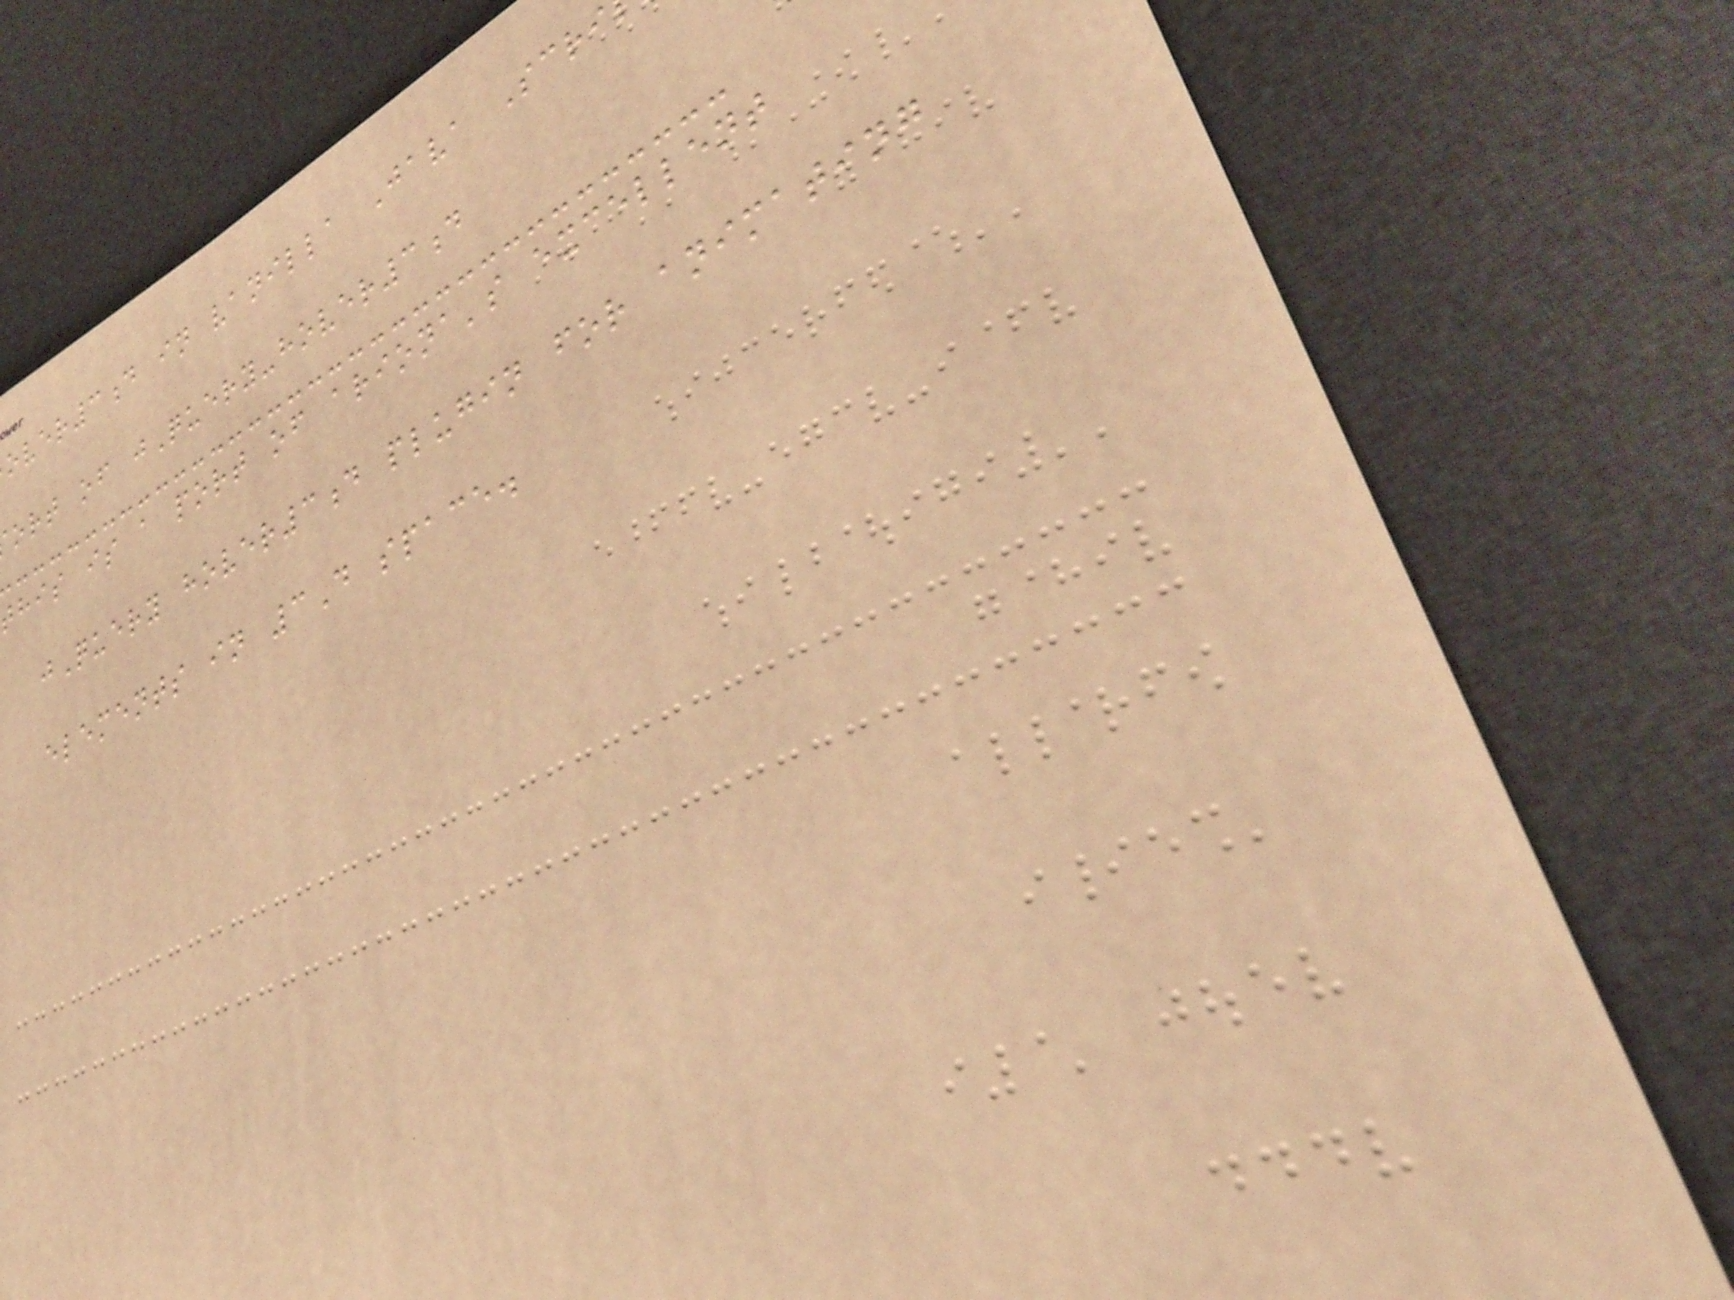over3d in vanilla Java Scri
ort of jQuery-hover3d
his is a port of ariona's excellent
jQuery hover3d plugin for animating
elements in 3D space.
